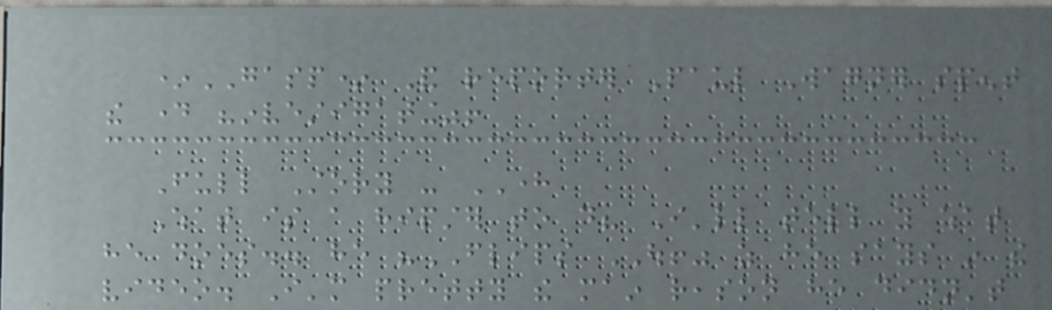*GASP* And reporter Paul Wagner spent
the day "investigating"!
Full Story - HERE
What is a hipster to do? I'll tell you what
he does.. he "FLIPS OUT!" as he says in the
video. I'm pretty the main reason he didn't
